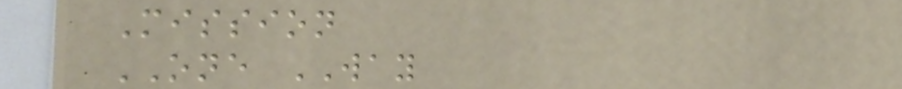Mission
ONE WAY
